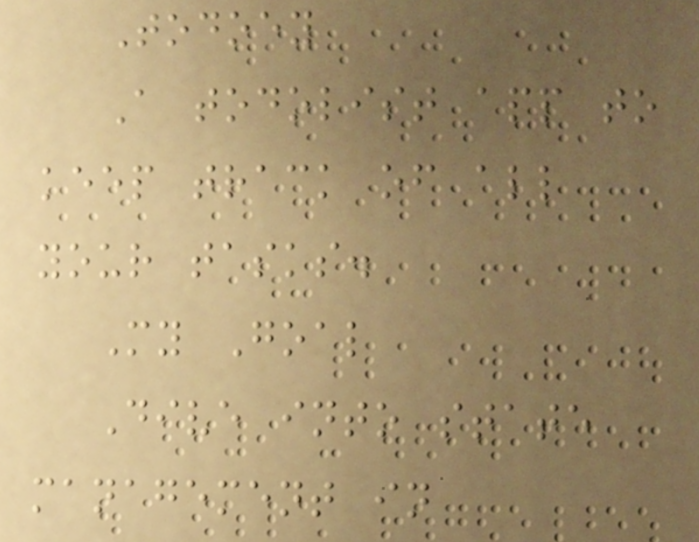Todoey
A todolist app to
keep track of all
your tasks.
My Goal
Dive into state
management in
